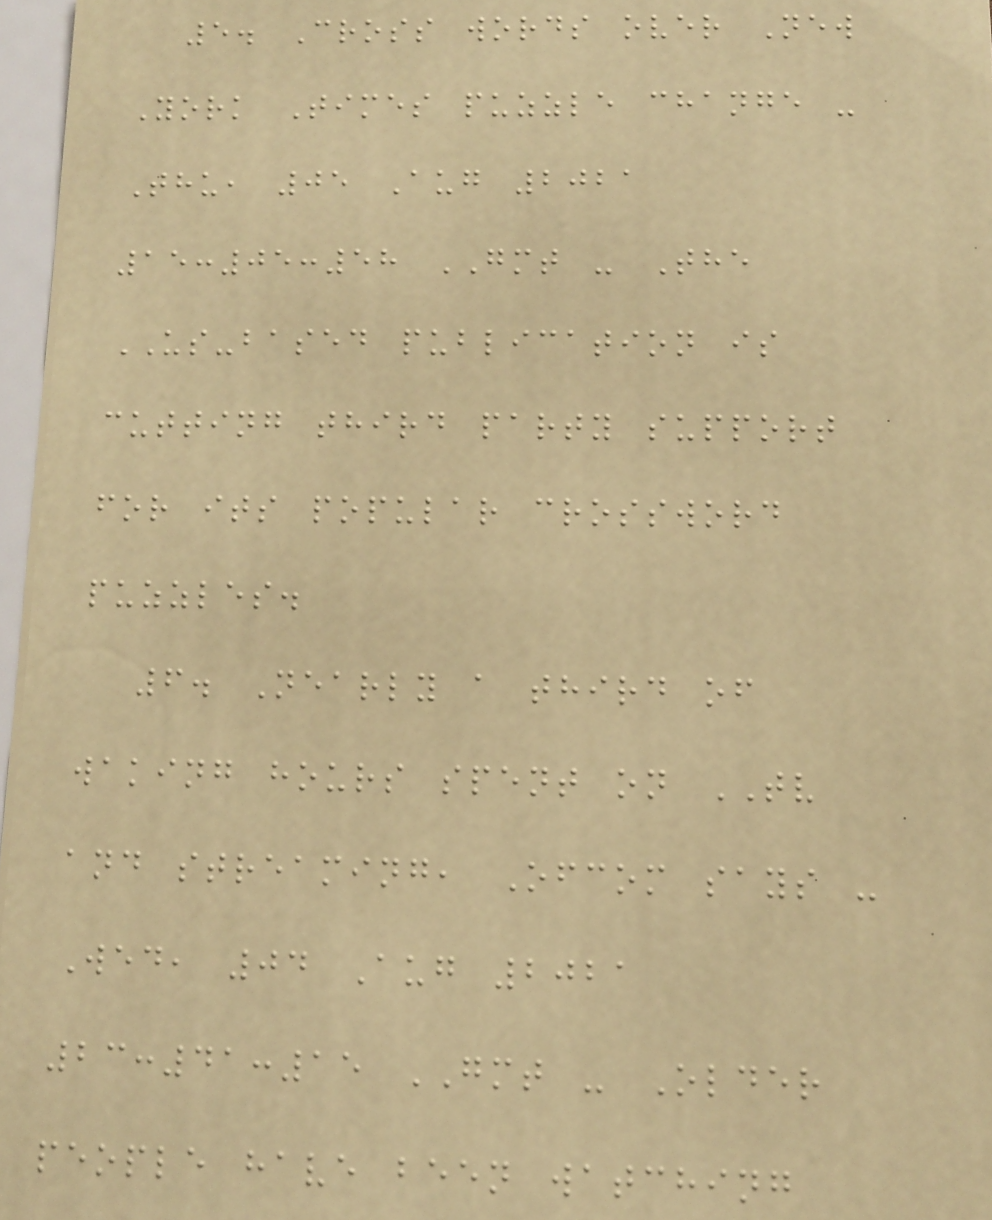5. Cross words over New
York Times puzzle change -
Thu, 05 Aug 2021
15:05:58 GMT - The
US-based publication is
cutting third party support
for its popular crossword
puzzles.
6. Nearly a third of
waking hours spent on TV
and streaming, Ofcom says -
Wed, 04 Aug 2021
23:41:15 GMT - Older
people have been watching
